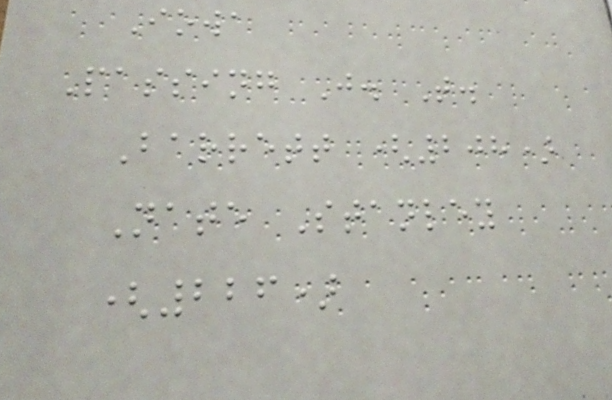Iowa
Passing J. T.
Barrett (208)
Nate Stanley
(226)
